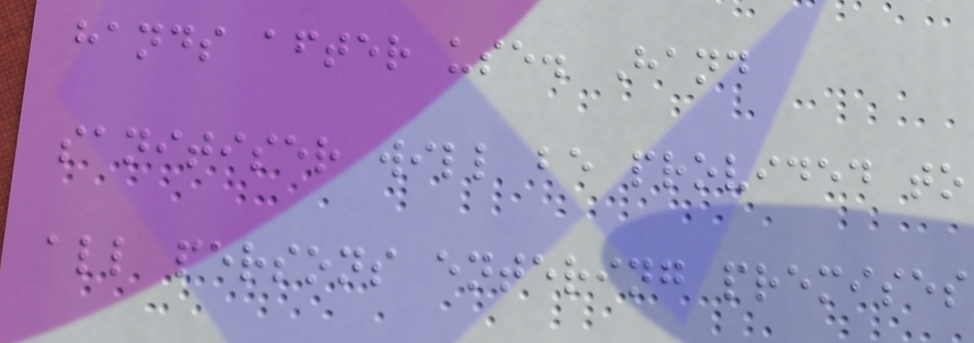hands after use. Hand
sanitiser will be provided to
all persons entering premises
